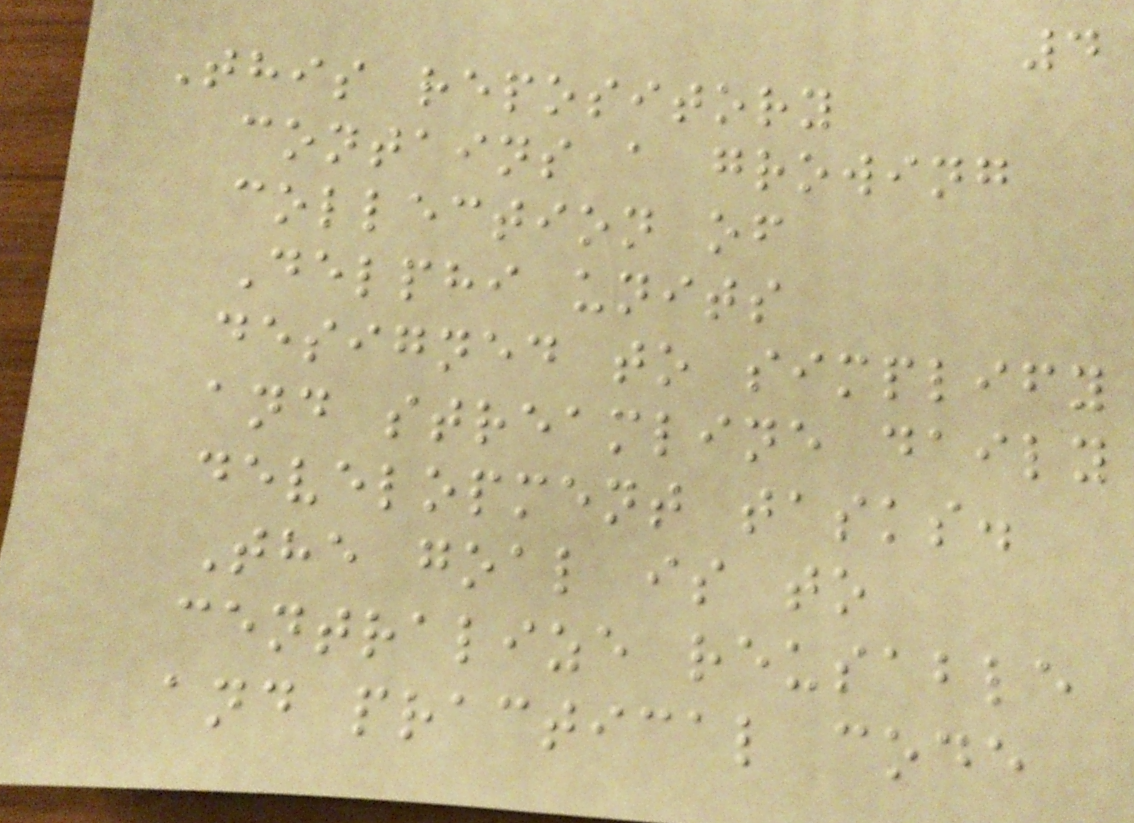4
This repository
contains a growing
collection of
Delphi units
designed to simplify
and streamline daily
development tasks.
The goal is to
centralize reusable
and practical code
